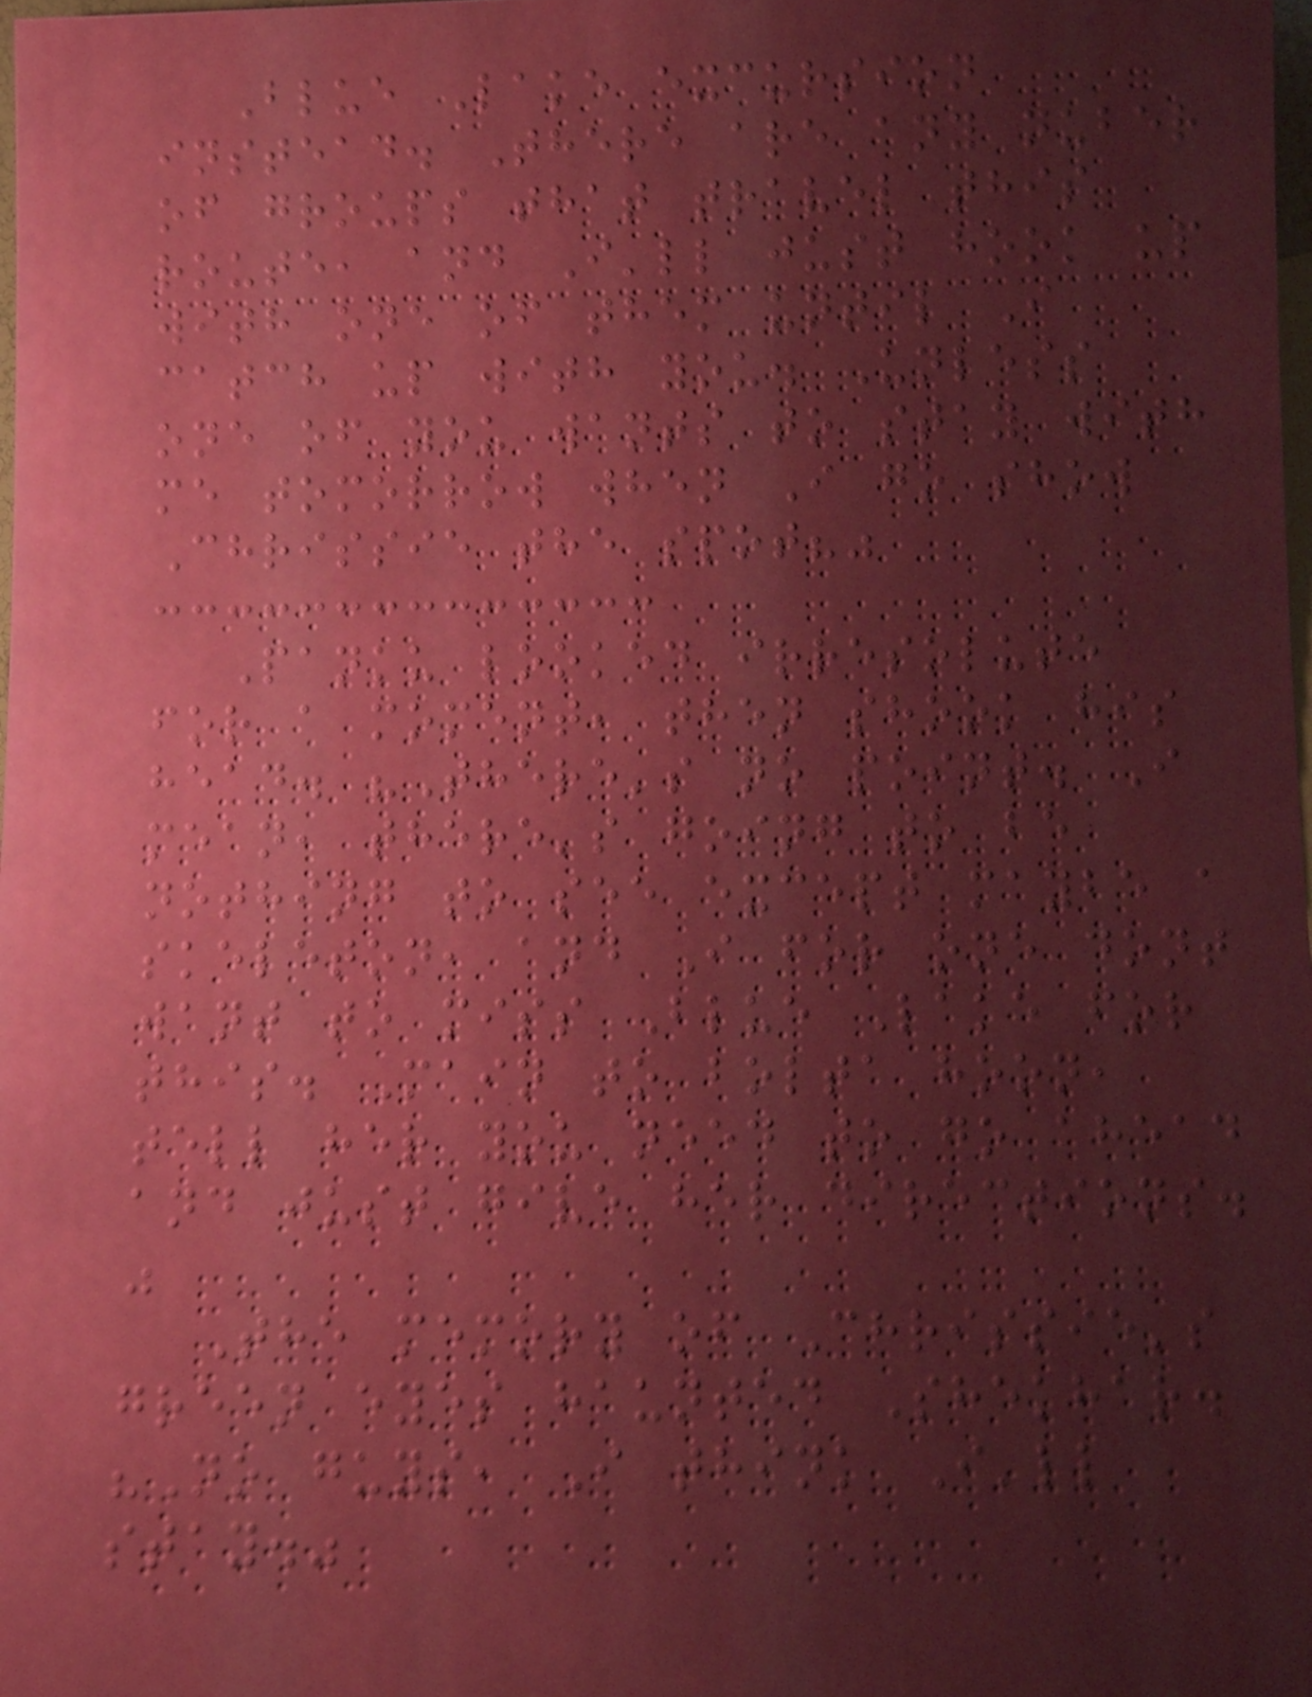Blue Lake excursion
instead. There are any nuber
of groups that travel this
route, and I'll just hook up
with one of them until I
catch up with you. Unless
one of you wants to stay with
me tomorrow when I go show
Chrissie the spot?"
Panku looked irresolute
for a moment, then shook his
head. "There's no point. I
mean, there's going to be
nothing to see except maybe a
skeleton, and I for one dont
want to miss Blue Lake for
this. Main to bolta hoon,
tell her you need to go ahead
and just give her directions.
"
The memory of Chrissie's
green eyes haunted Shekhar.
"No guys, I think I'll
stay."
